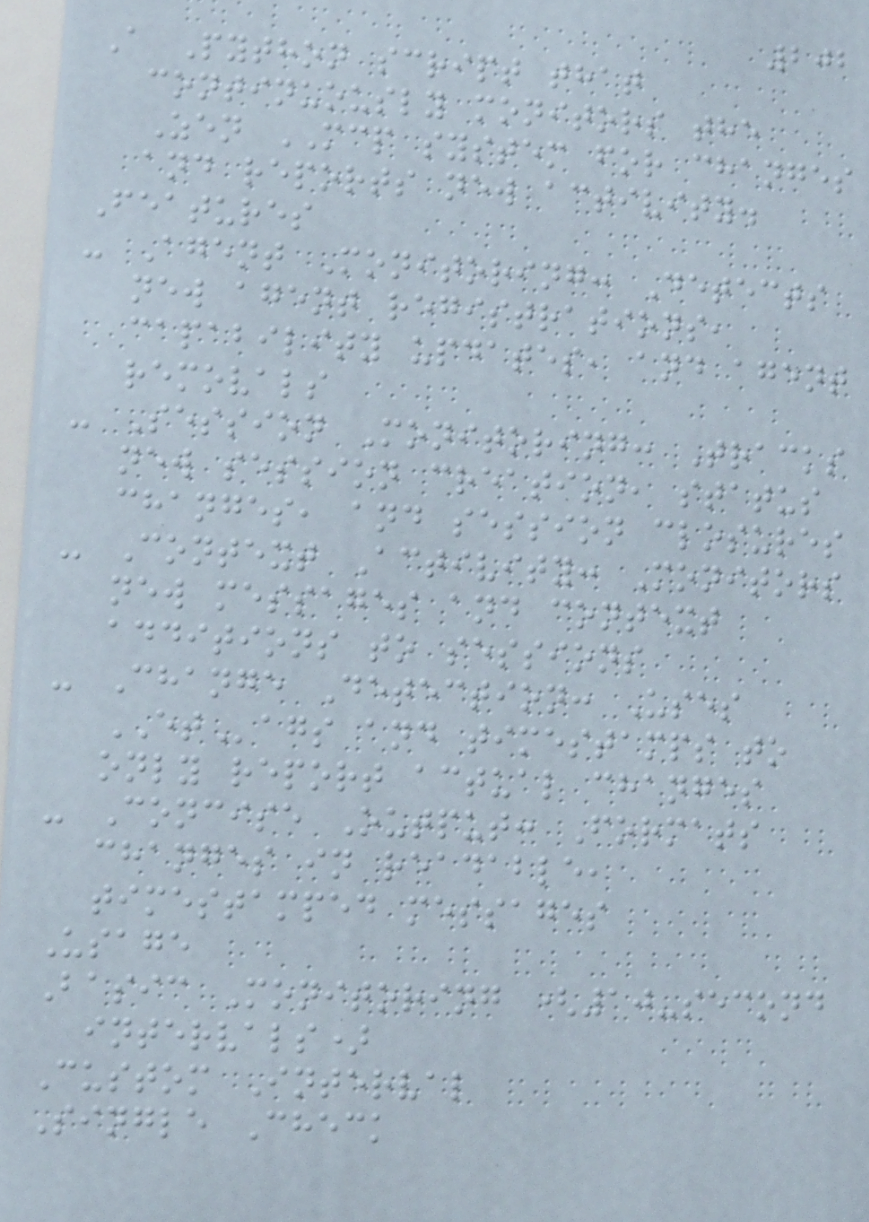202
A Python script that
continuously monitors the
Zen MCP system for changes
and reports new activity.
Features
- Agent Monitoring: Detects
new agent registrations,
capability updates, and agent
removals
- Session Monitoring: Tracks
new session creation, status
changes, and session closures
- Context Activity: Monitors
new messages and context
additions to sessions
- Change Detection: Uses
ETags and timestamps to
only report actual changes
- Concise Output: Formats
changes in readable,
timestamped messages
Usage
Basic Monitoring (10-second
intervals)
Custom Interval
Single Check
